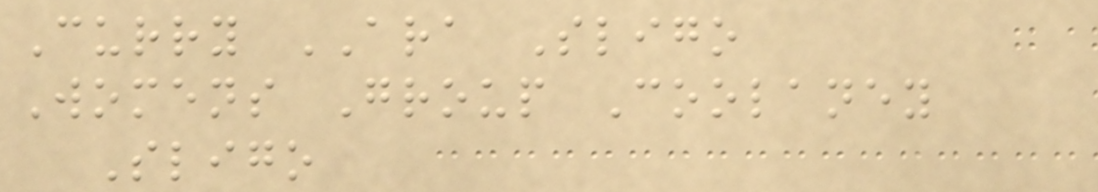Curry ARA Sligo
Womens Group Coolaney
Sligo
